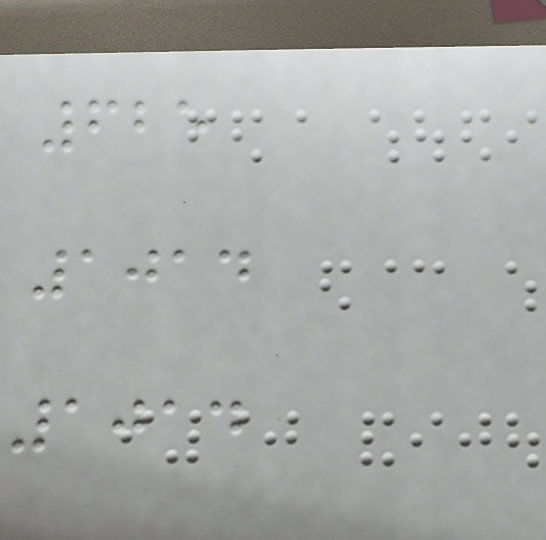625
1014
1014
